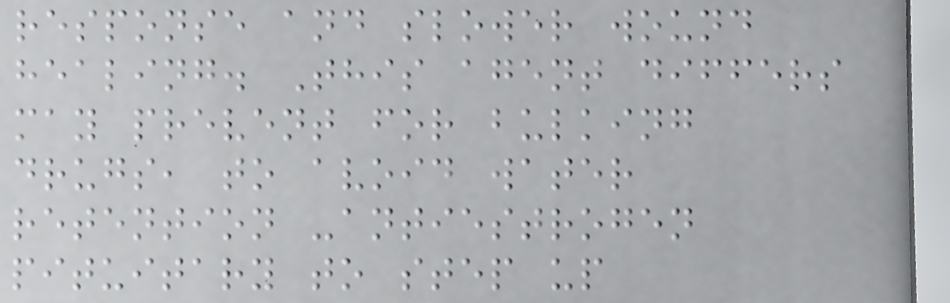response and slower wound
healing. This agent differs
may prevent for bulking
drugs, to avoid water
retention -antiestrogen
pituitary to step up
